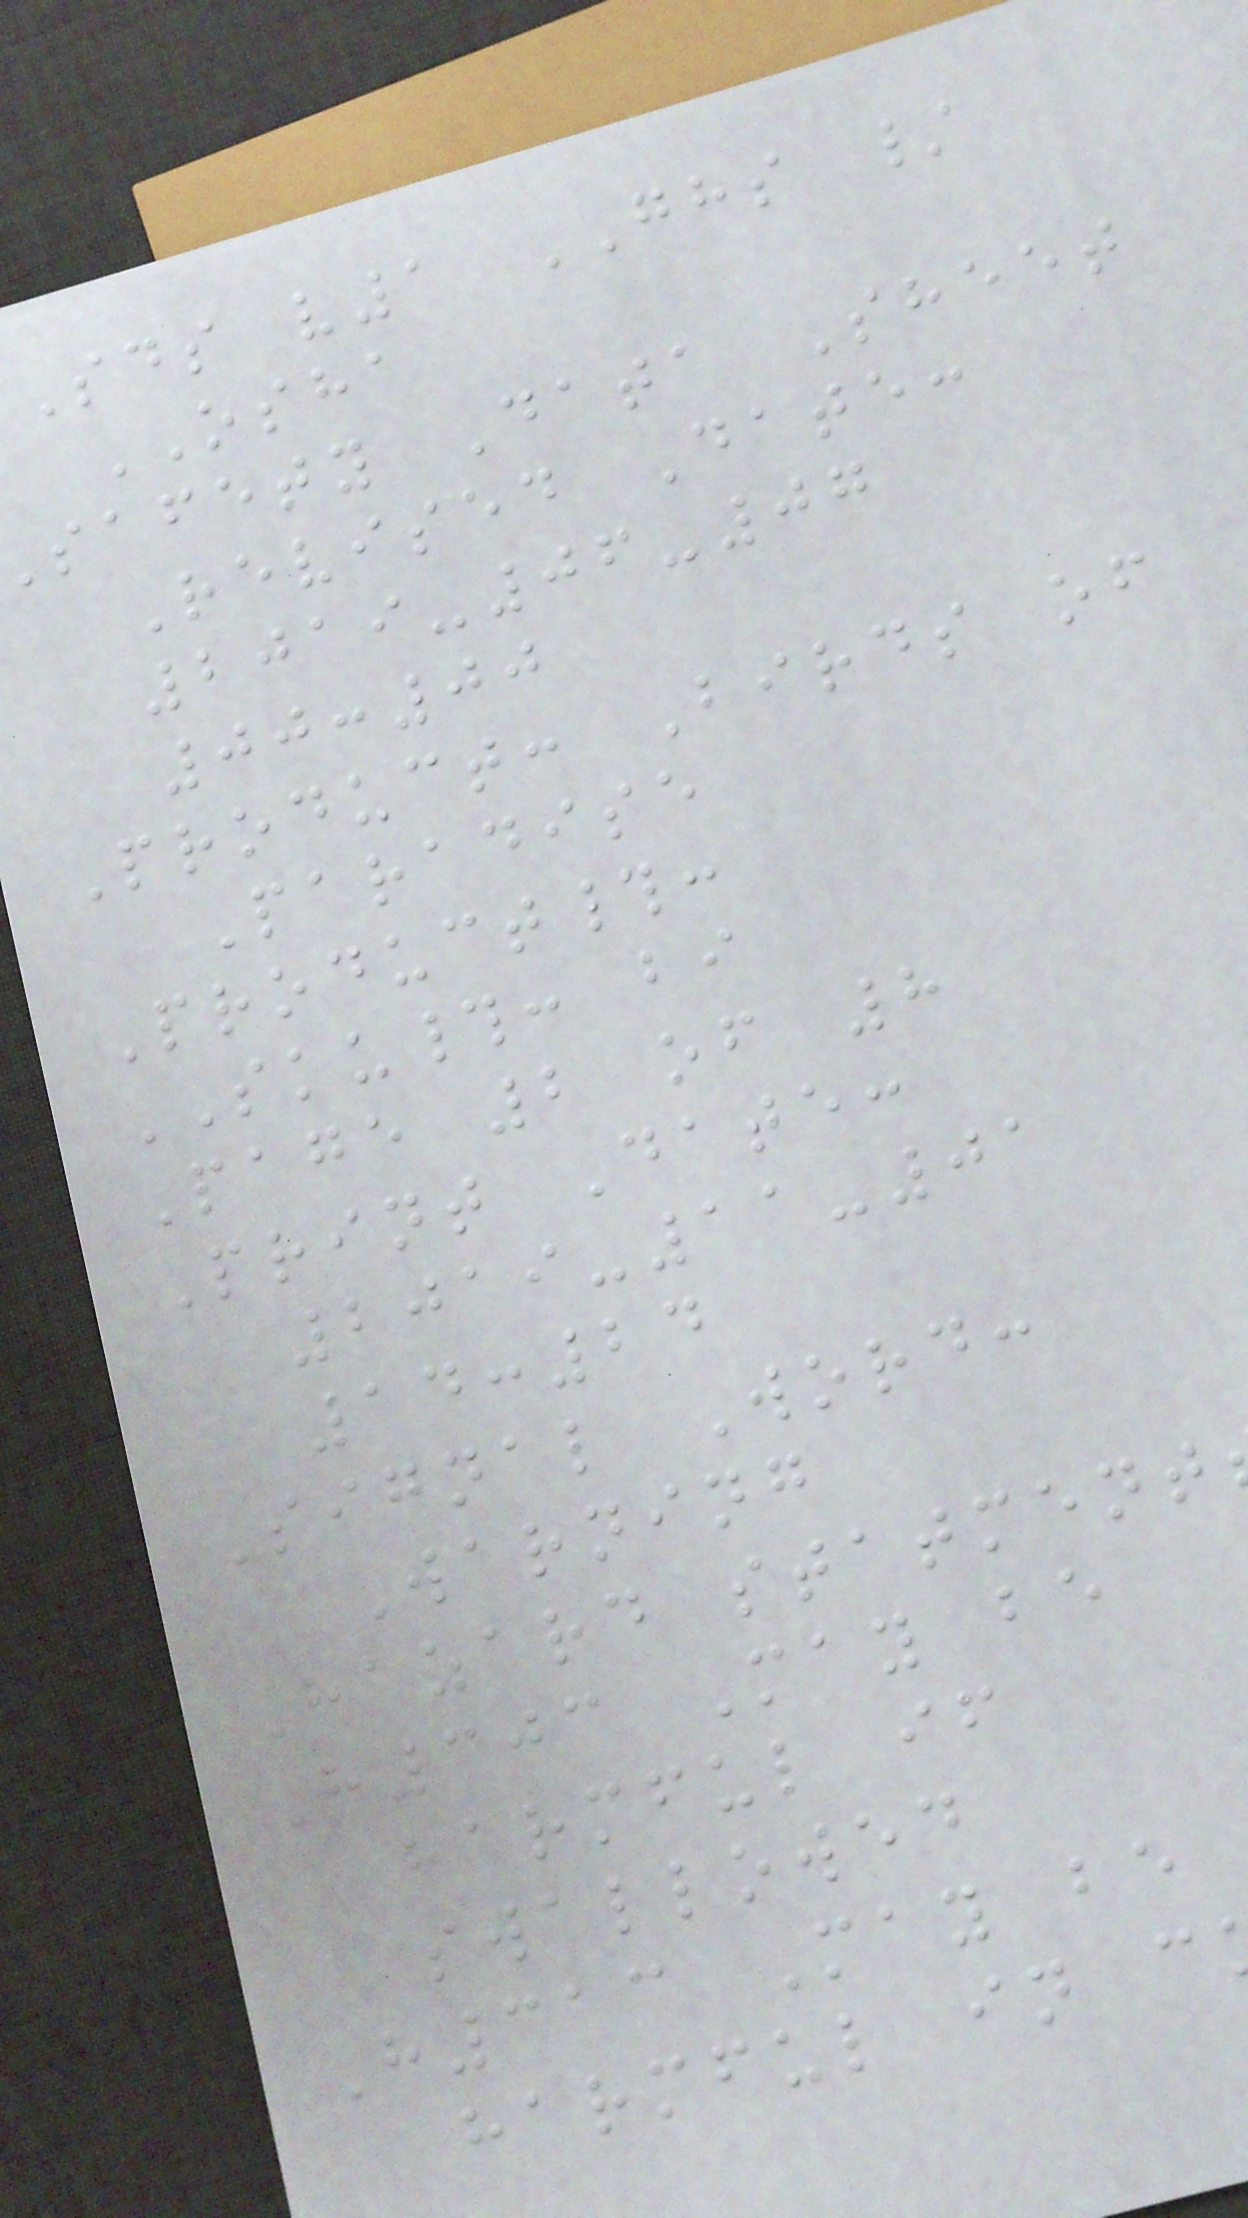sds v1 GHS /
OSHA
safety Data Sheet
Revised Date:
2019-06-07
00:00
Product: Birds of
Paradise
Product#:
SKU#: bi
Page 2 of 8
Print Date:
2019-11-01
14:24
Signal Word:
Warning
Hazard statment
H303 May be
harmful if
swallowed
H313 May be
harmful in c
